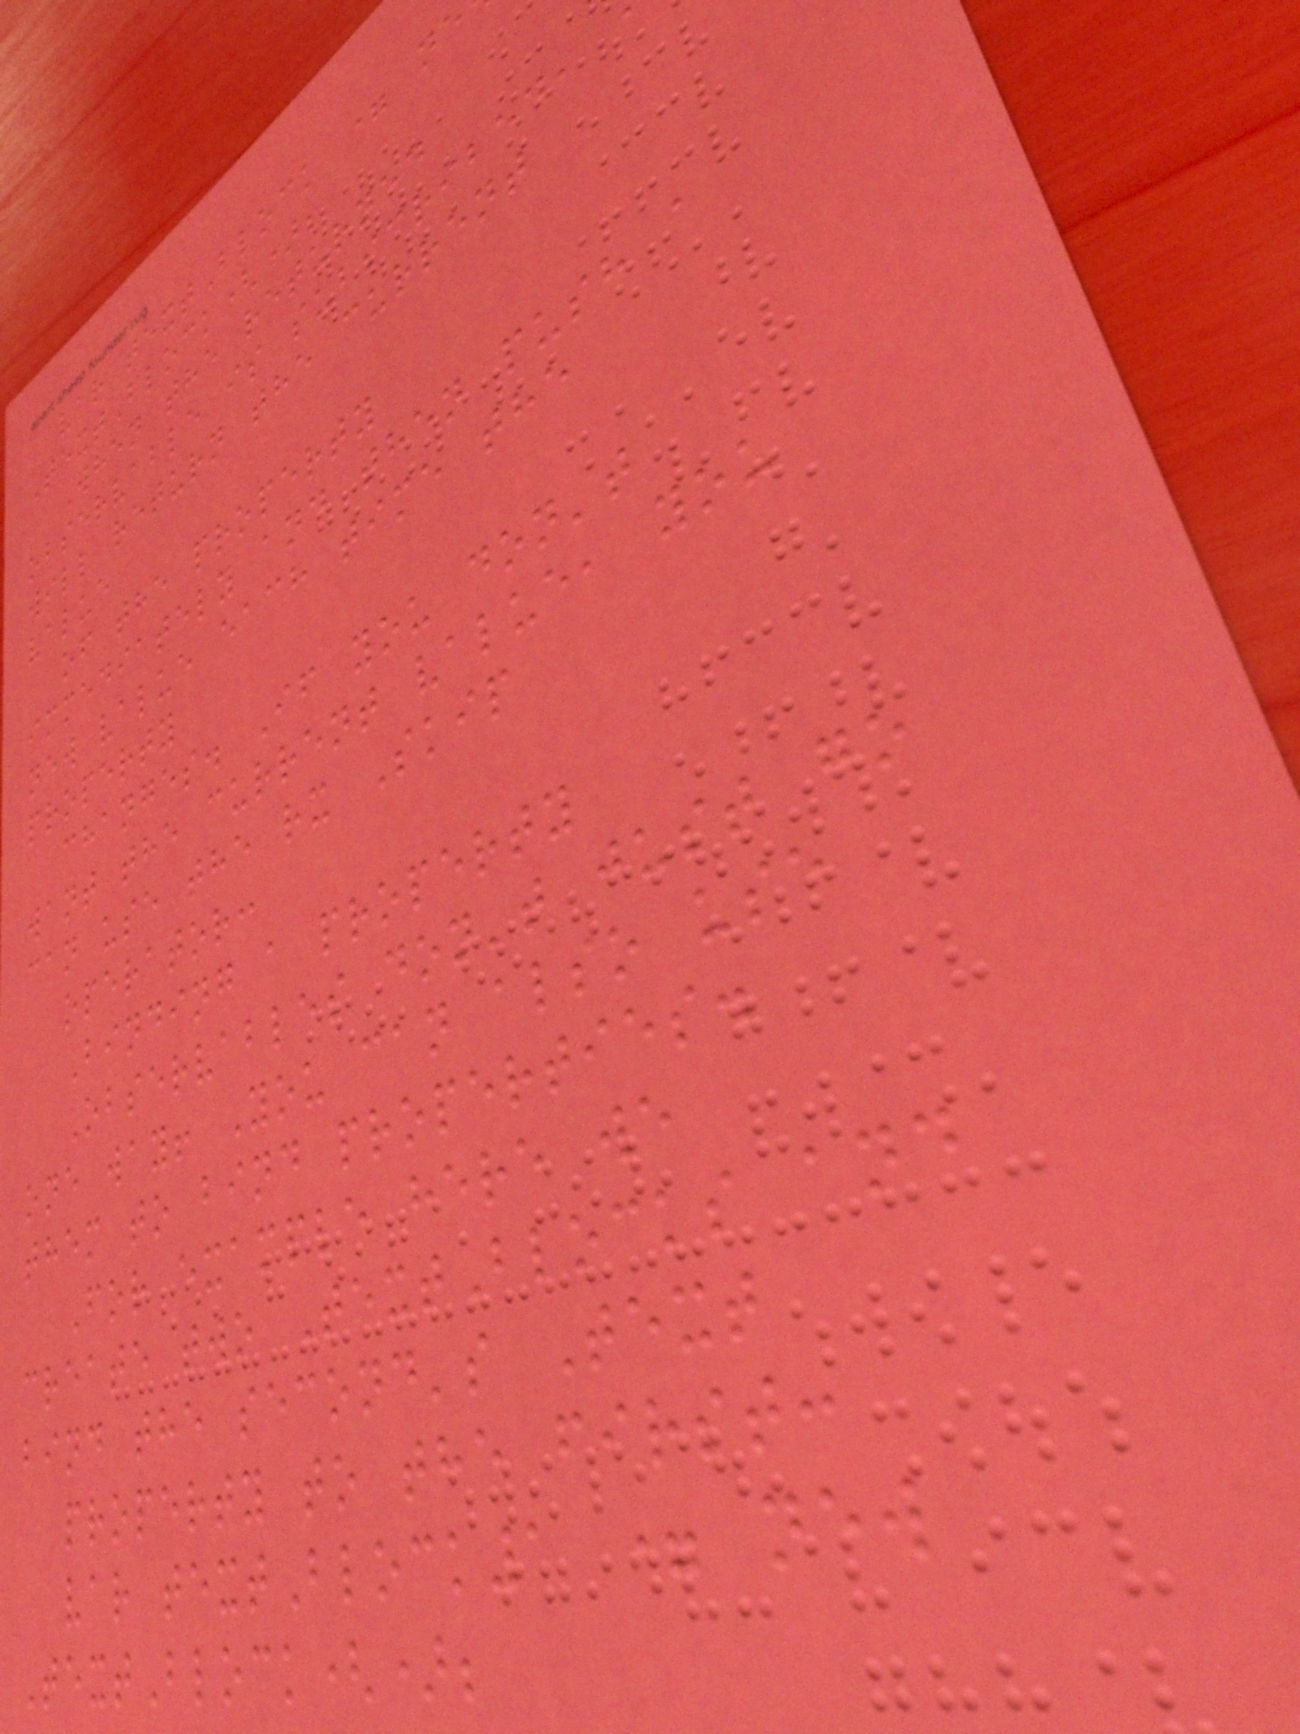var textBlock = ne
TextBlock();
When the returned
observable is subscribed,
will return the current
value
of the property
immediately and then push a
new value each time the
property
changes. If you don't
want the current value, you
can use the rx Skip
operator:
Binding a property
Observables don't just go
one way! You can also use
them to bind properties.
For example here we
create two TextBlocks and
bind the second's Text
property to the first:
var textBlock1 = new
TextBlock();
